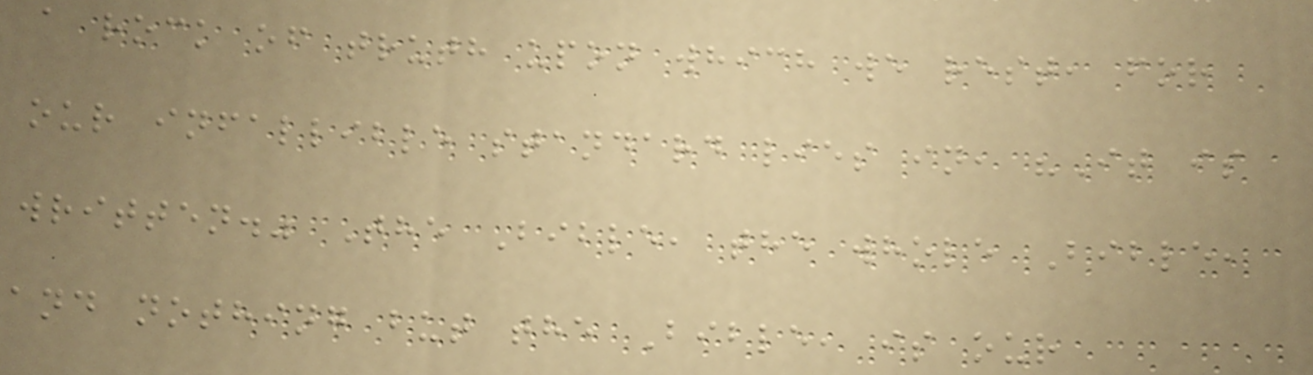a rock of truth upon which we rest, for
our infallible standard lies in, "It is
written." The Bible, the whole Bible,
and nothing but the Bible, is our
